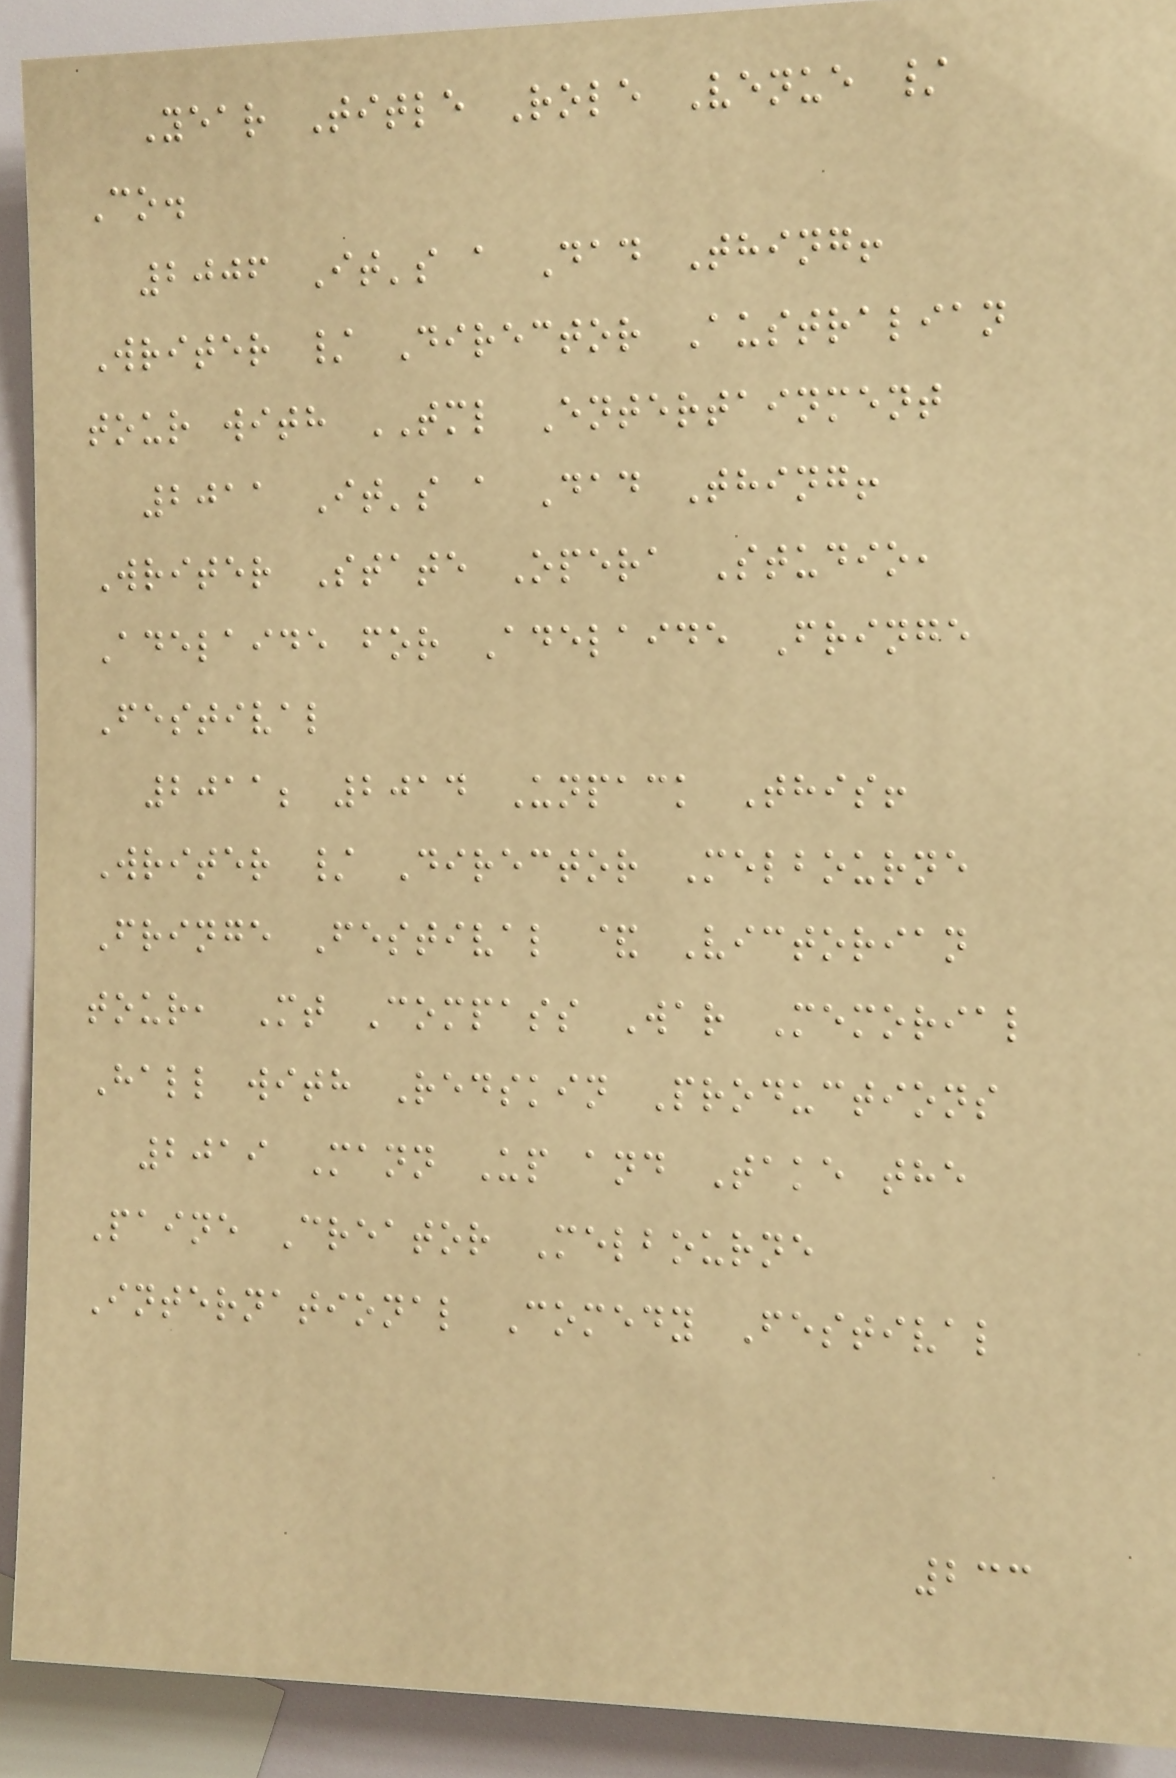Year Title Role Venue /
Co.
2006 It's a Dad Thing!
Writer / Director Australian
tour with TML Entertainment
2011 It's a Dad Thing!
Writer State Opera Studio,
Adelaide for Adelaide Fringe
Festival
2011; 2014 Unpack This!
Writer / Director Melbourne
Fringe Festival & Victorian
tour, Mt Compass War Memorial
Hall with Redskin Productions
2019 Mann Up and Take the
Paine Creator Melbourne
International Comedy Festival
233
